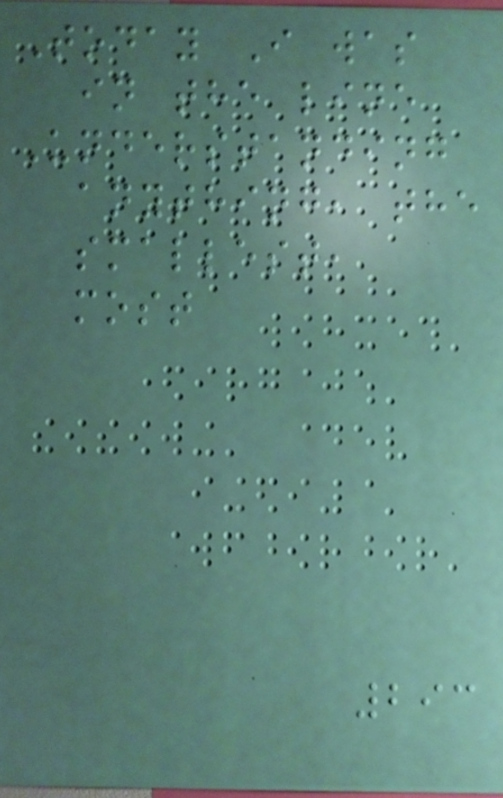Today I was
in the line
Understanding
anything, the
smallest,
most
293
